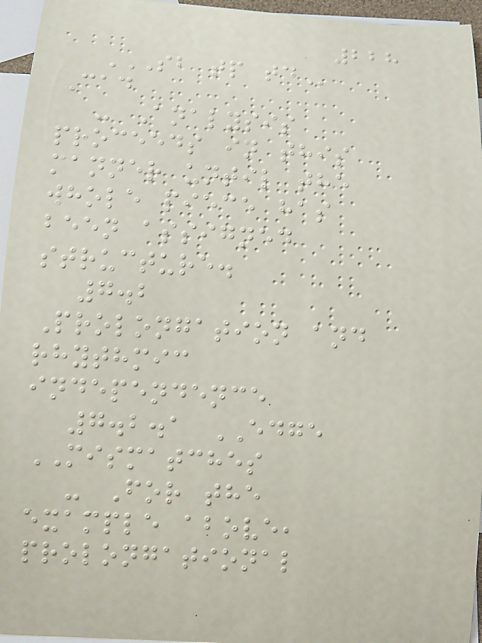228
SB TP TD
Cad
- Analysis
proceeds in this
manner until the
whole piece has
been assigned
structure.
7.2
Prolongation and
rhythmic
independence
7.2.1 EDGE
MISMATCHES
- For the
example above,
prolongational
